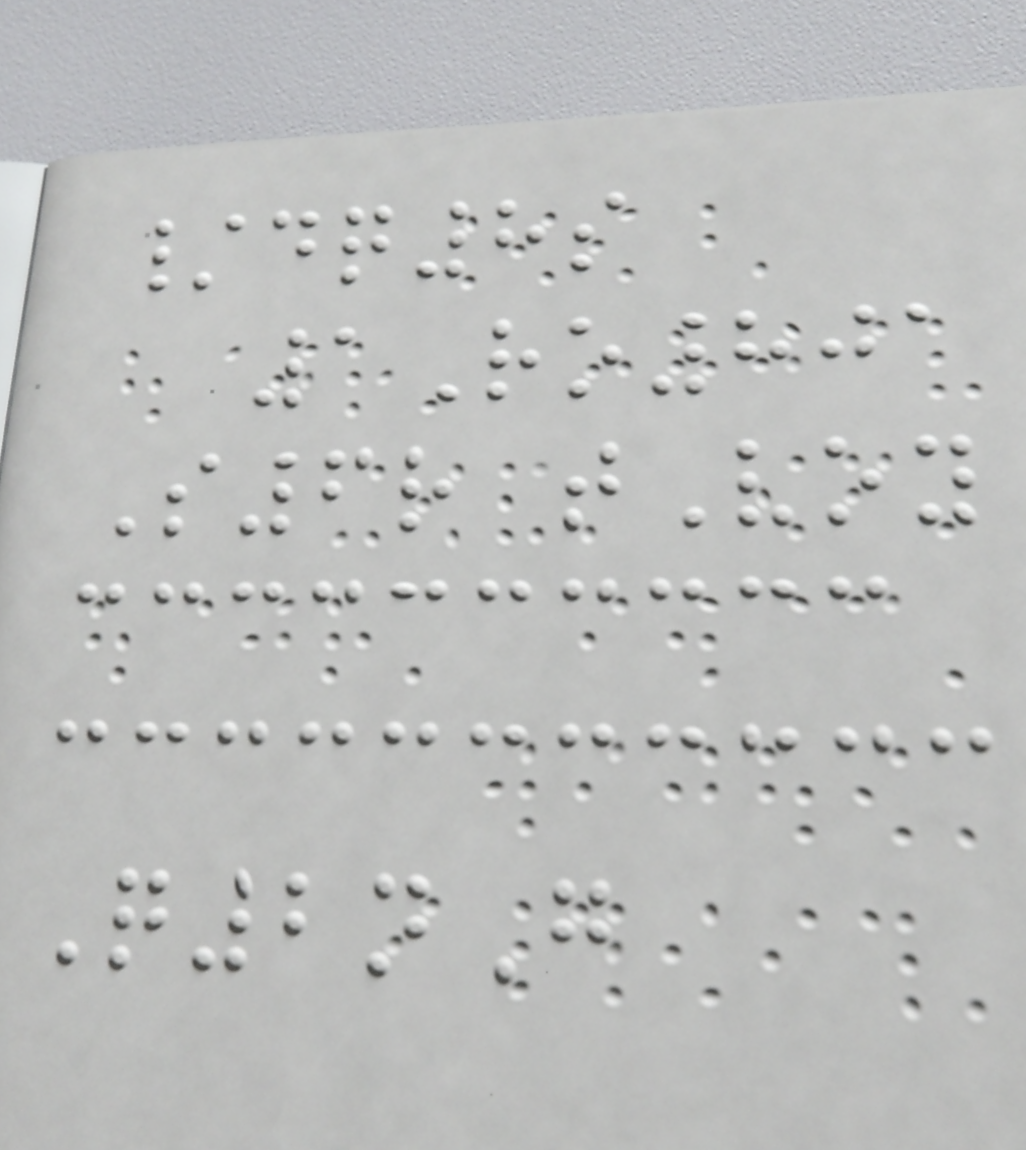/dq8s
1Ro801
S6r tVoy
Q2nG
